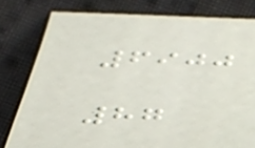6900
87
